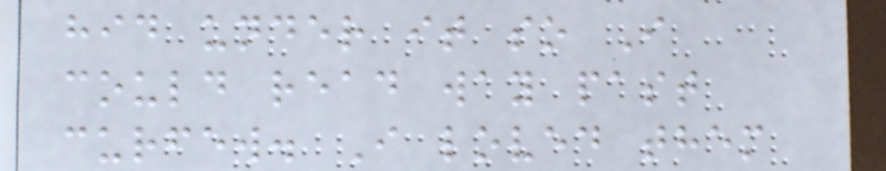hid under it so I
could read way past
curfew. I loved them
